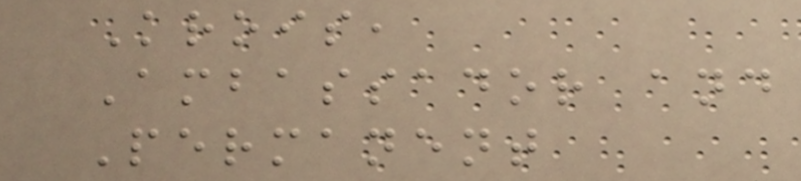Krois,
Ambassador and
Permanent
